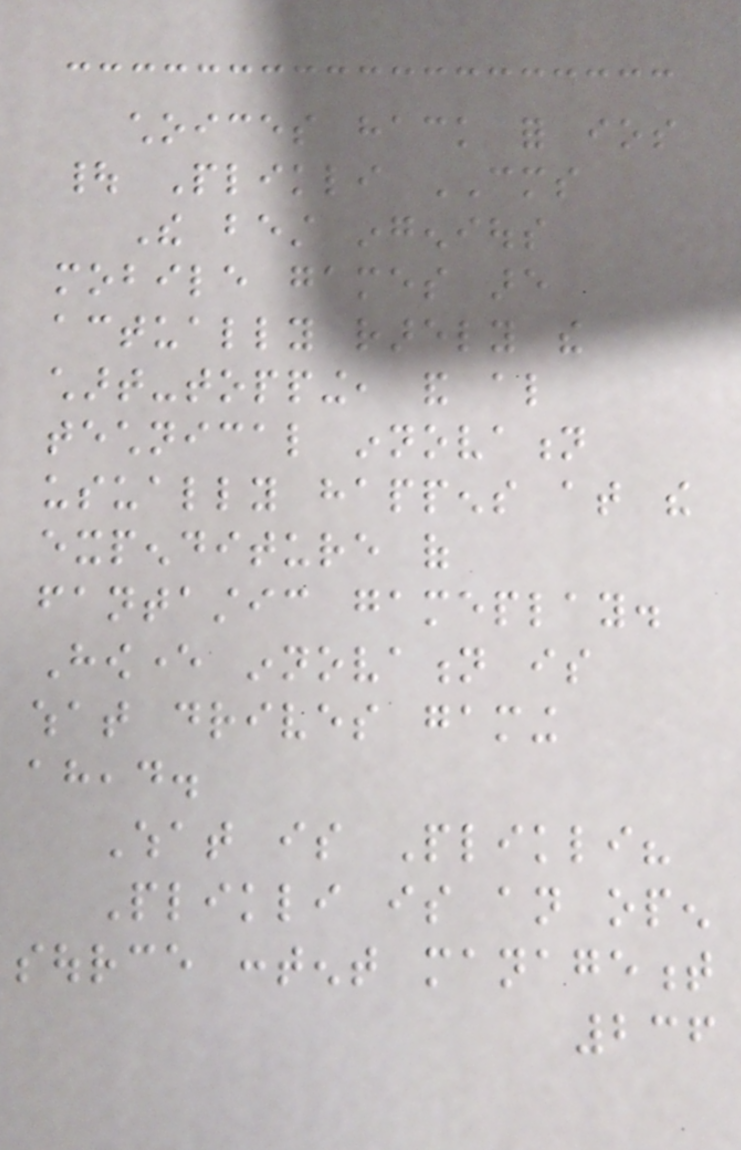choices hack for ios
| Plikli CMS
The best ingenious
mobile games are
actually rarely the
chart-topping, and also
technical innovation
usually happens at the
expenditure of
fantastic gameplay.
However innovation is
what drives gaming
ahead.
What is Plikli?
Plikli is an open
source content management
236
